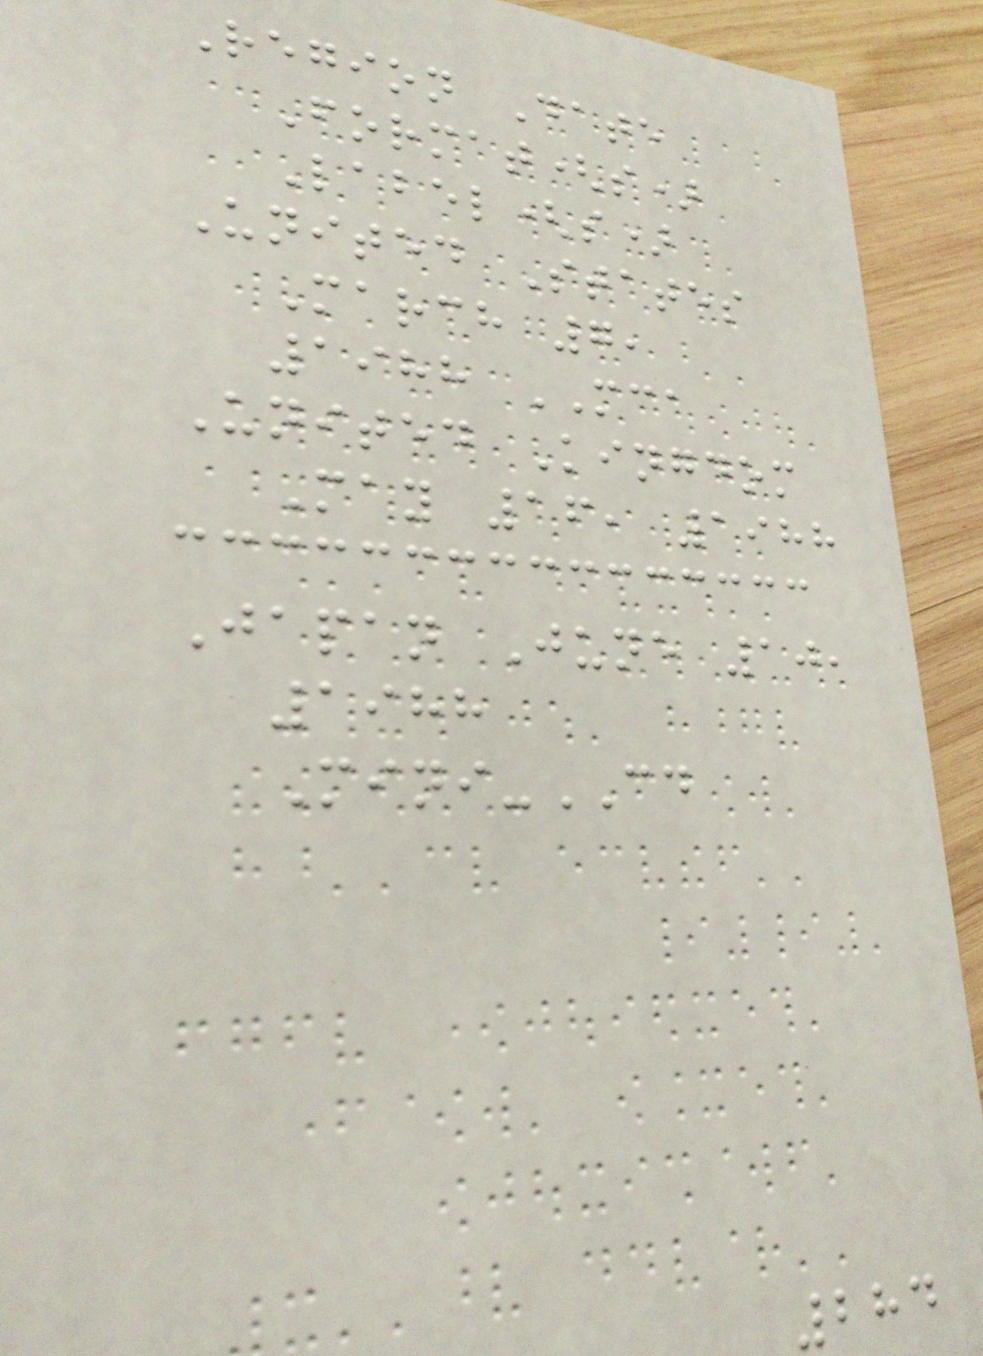Region Date
Format(s)
Label(s)
United States
March 7,
1988 MCA
United Kingdom
May 16, 1988
Japan June 10,
1988
Mini-CD
284
